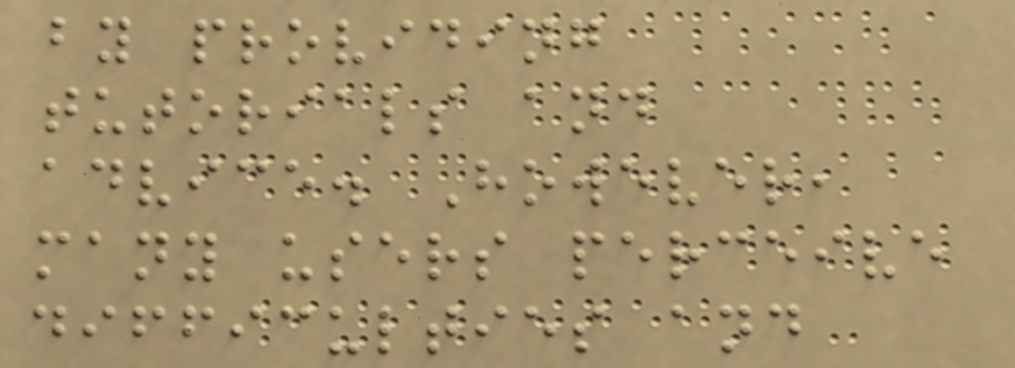by providing
tutorials and
advice. However,
many users perceive
difficulties and
